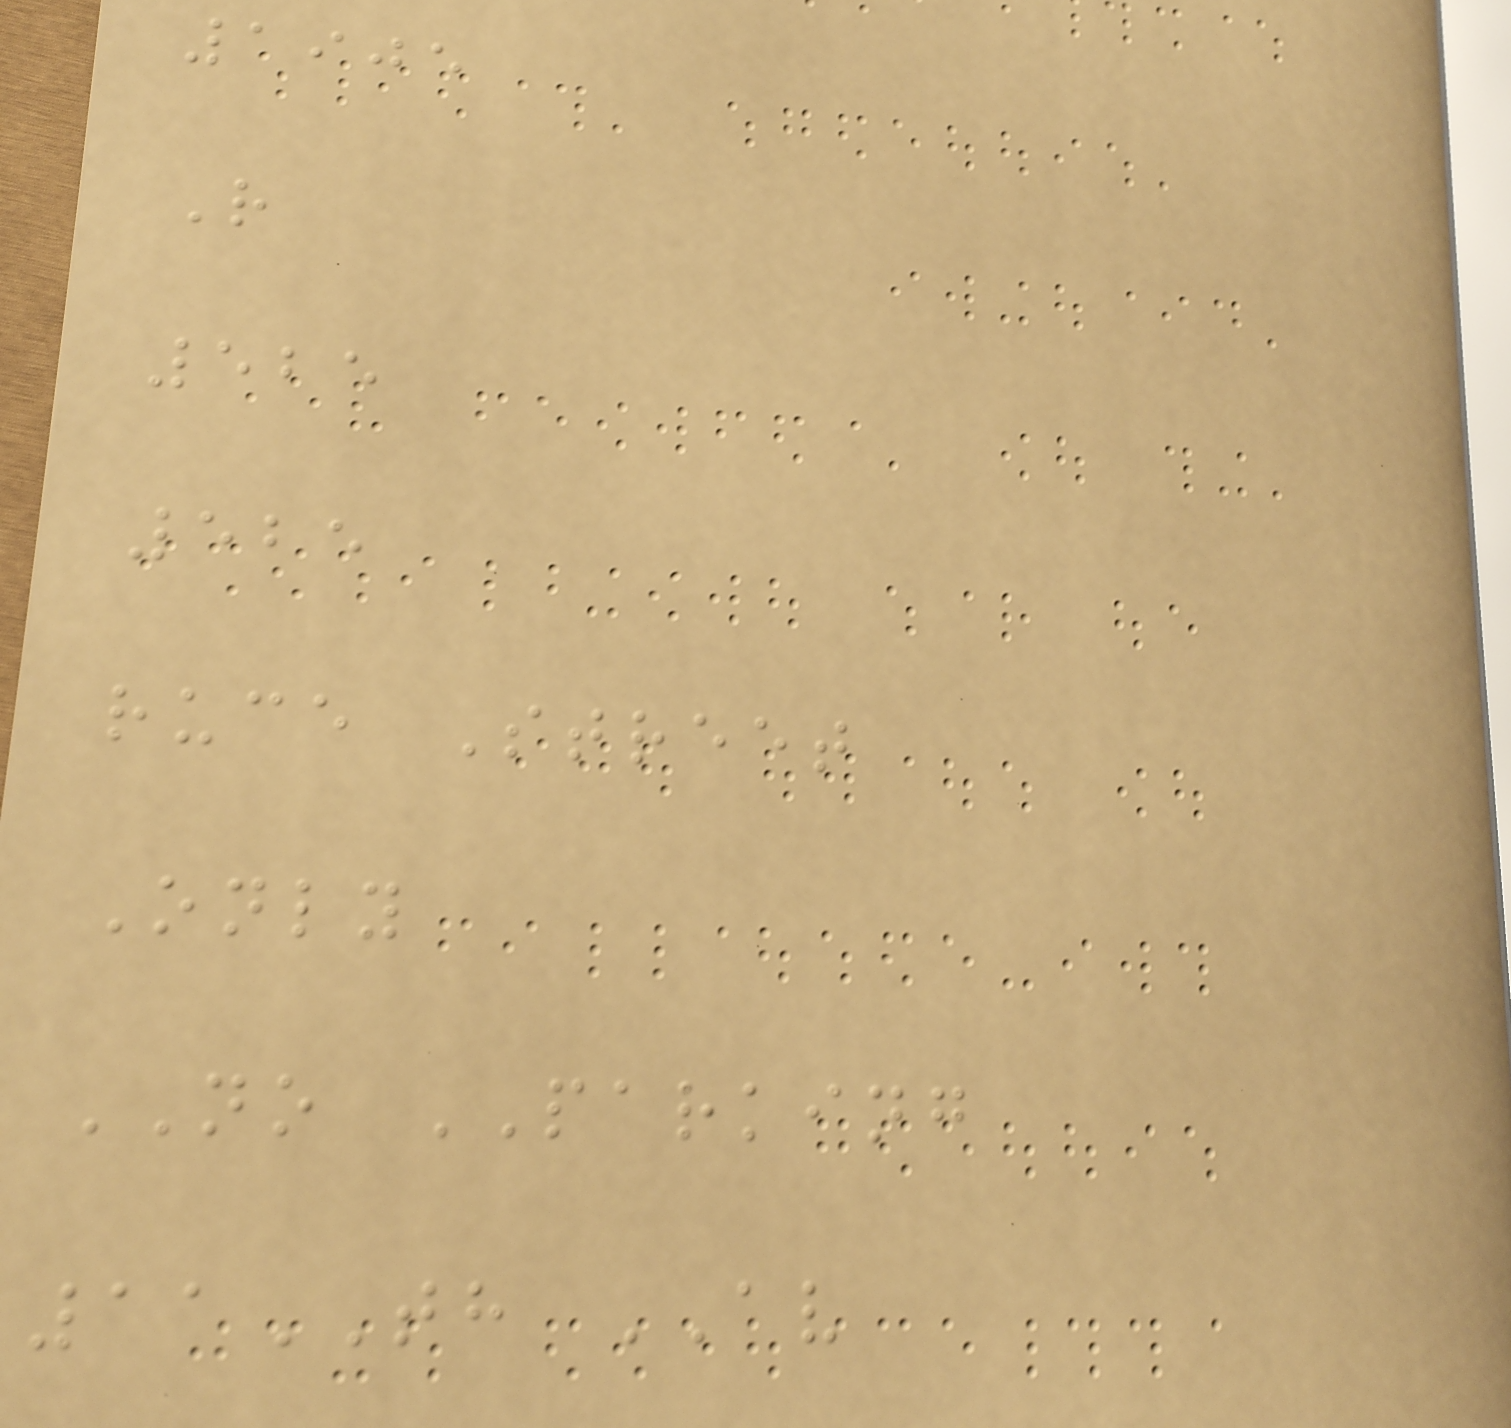1905
R
525
525
ruce Street
Only
NO PARKING
11TH AV
